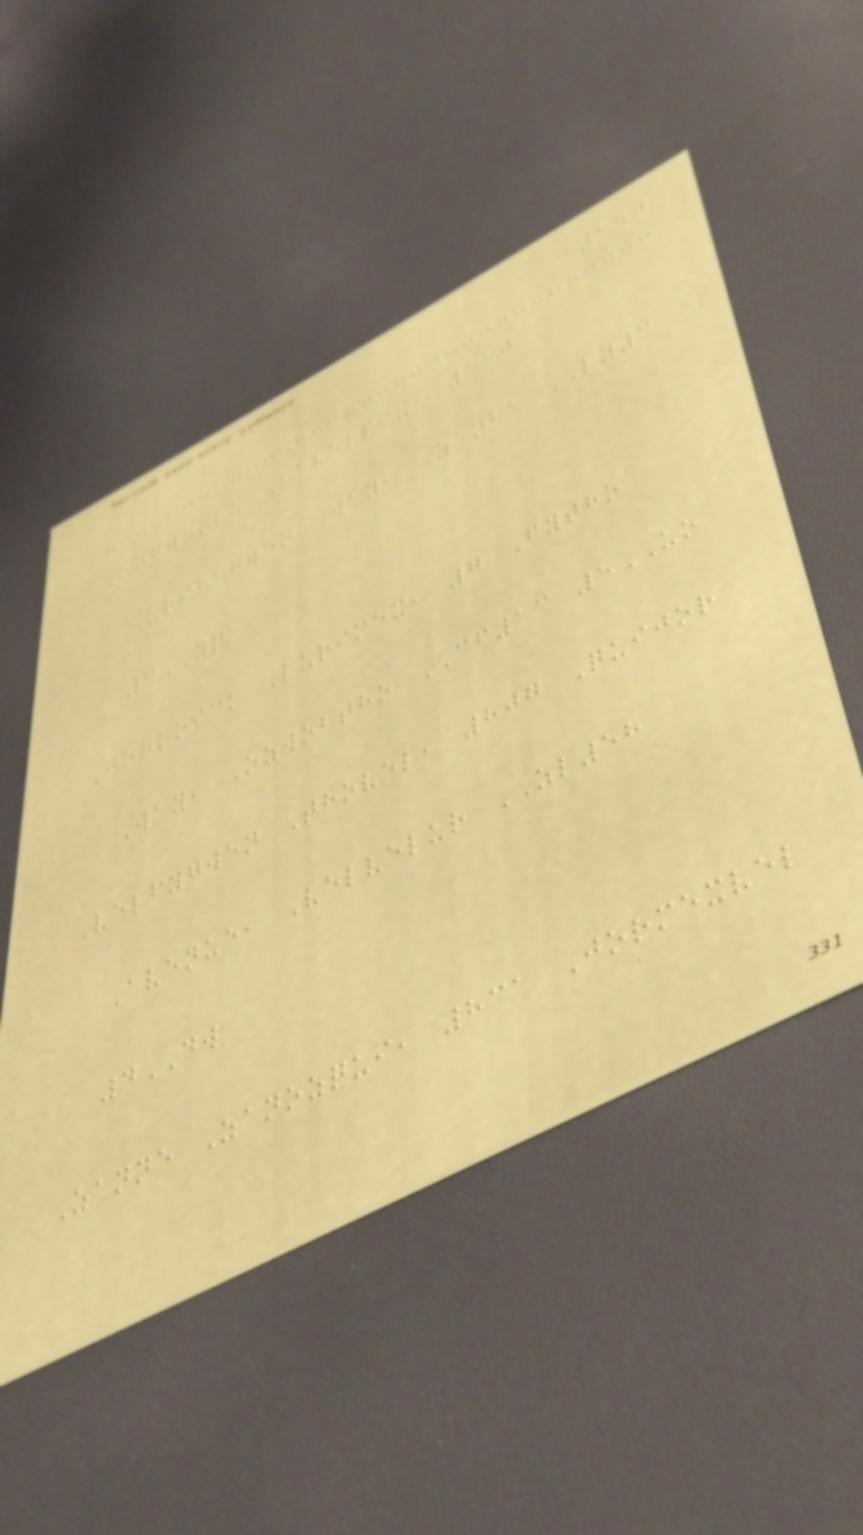150
Kogwenlu Bavelpix, 510
Urshagwen Way, Zanba LY3
3YQ
Jorkoick Lurimex, 7 Fytho
Way, Ozwobtho CF13 5UO
Velfygwen Thovel, 807 Quijor
Avenue, Velvelur ZL58
4DW
Zanne Zanozqui, 831 Jormexvel
